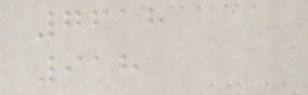7618
918
